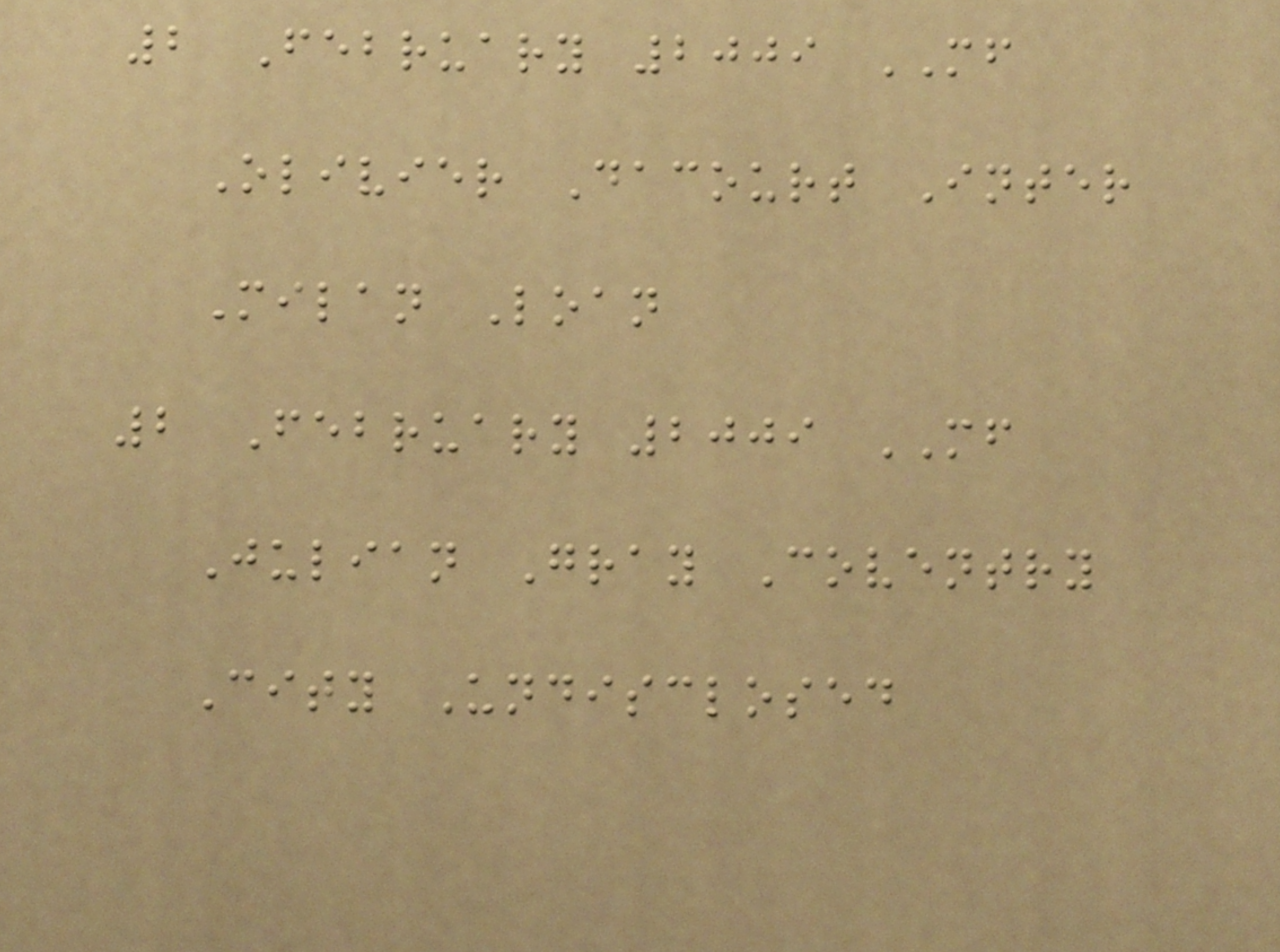2 February 2009 MF
Olivier Dacourt Inter
Milan Loan
2 February 2009 MF
Julian Gray Coventry
City Undisclosed
